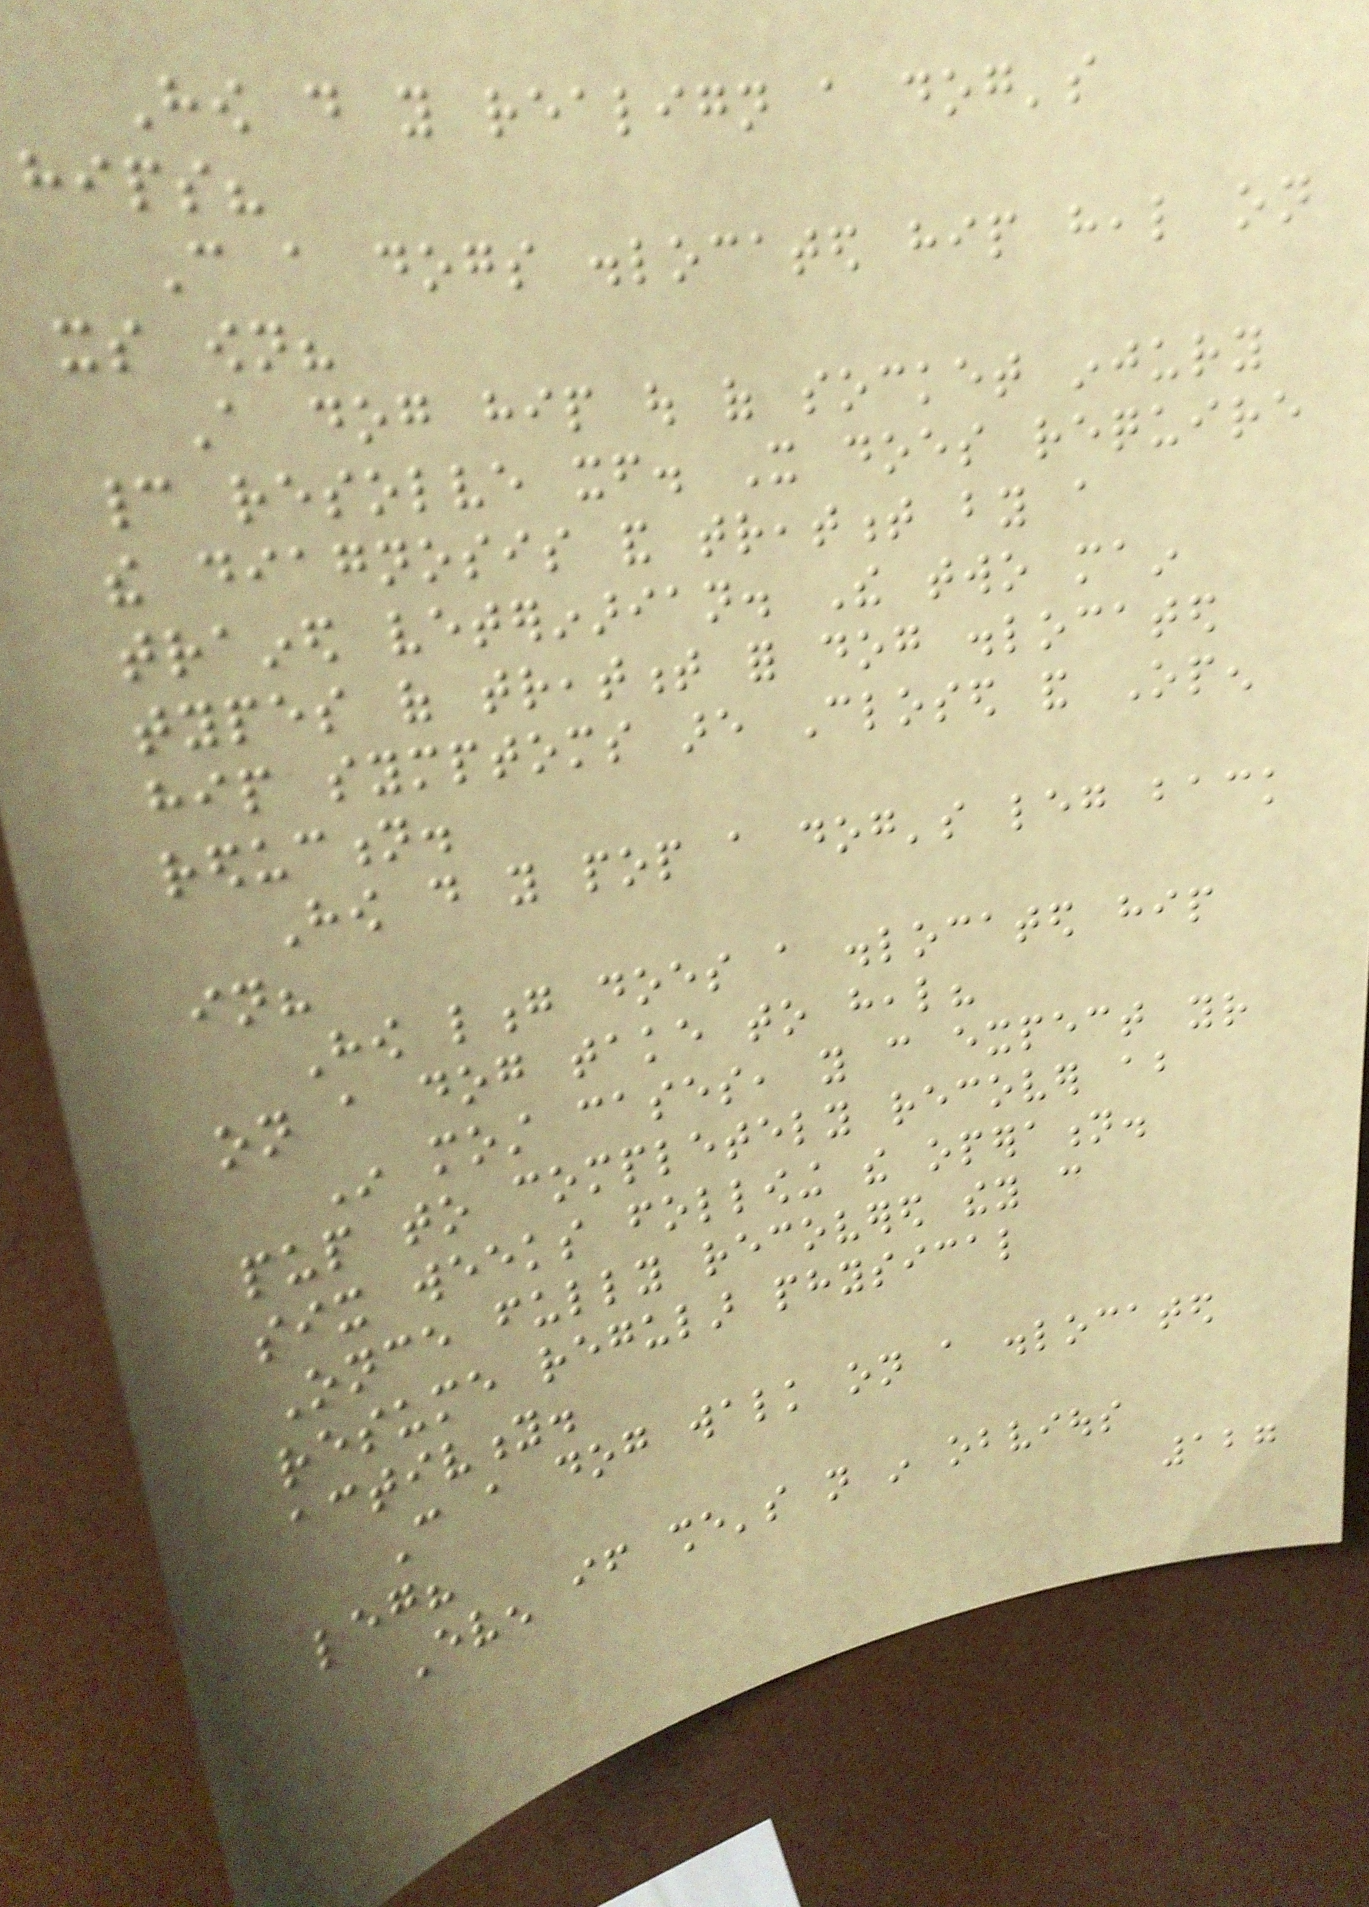How do you realign a dog's
hips?
Can a dogs dislocated hip heal on
its own?
A dog hip out of socket injury
cannot resolve itself. It does require
the diagnosis and treatment by a
trained veterinarian. The two main
types of treatment for dog dislocated
hip symptoms are Closed and Open
reduction.
How do you pop a dog's leg back
in?
How long does a dislocated hip
on a dog take to heal?
In most cases, you can expect your
pup to completely recover about
six weeks following the operation.
Once fully recovered they can
resume regular physical
activity.
Can a dog walk on a dislocated
leg?
Even if she's not in obvious
127
